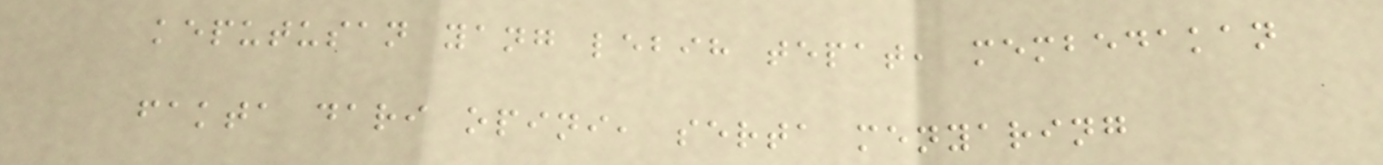keputusan yang lebih tepat, membedakan
fakta dari opini, serta menyaring
